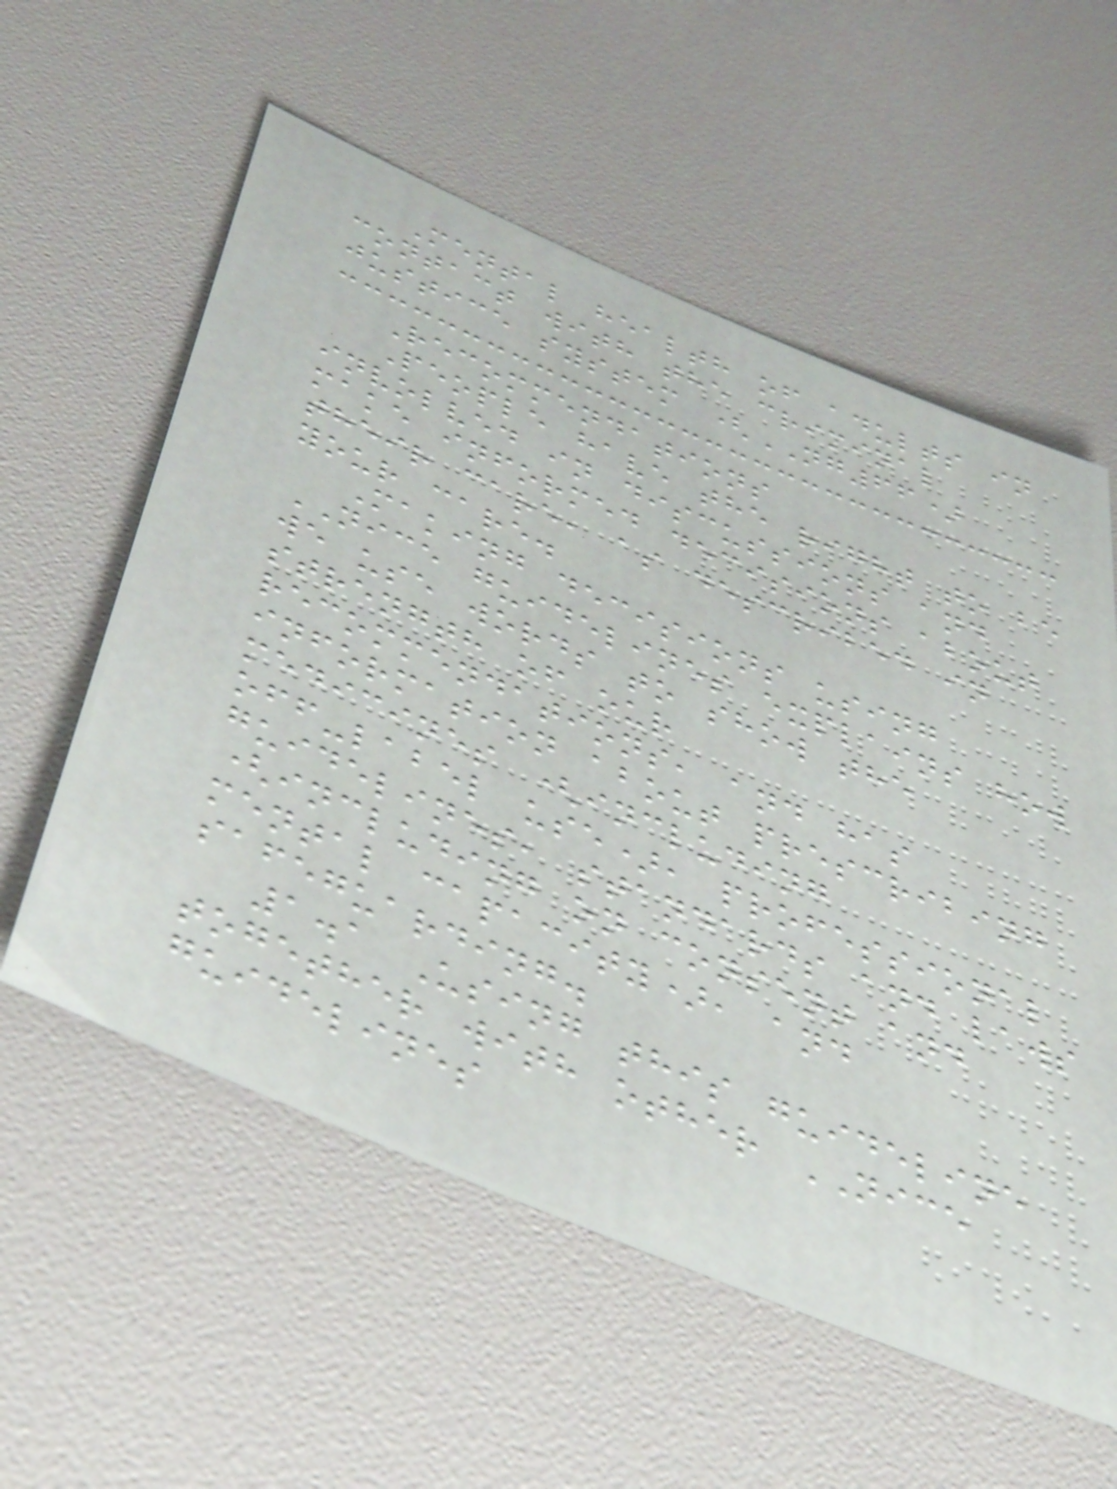Mental health of adults in
contact with the criminal
justice system (NG66)
Recommendations
People have the right to be
involved in discussions and
make informed decisions about
their care, as described in
your care.
Making decisions using
NICE guidelines explains how
we use words to show the
strength of our
recommendations, and has
information about prescribing
medicines (including
off-label use), professional
guidelines, standards and laws
(including on consent and
mental capacity), and
safeguarding.
1.1 Using this guideline
together with other NICE
guidelines
